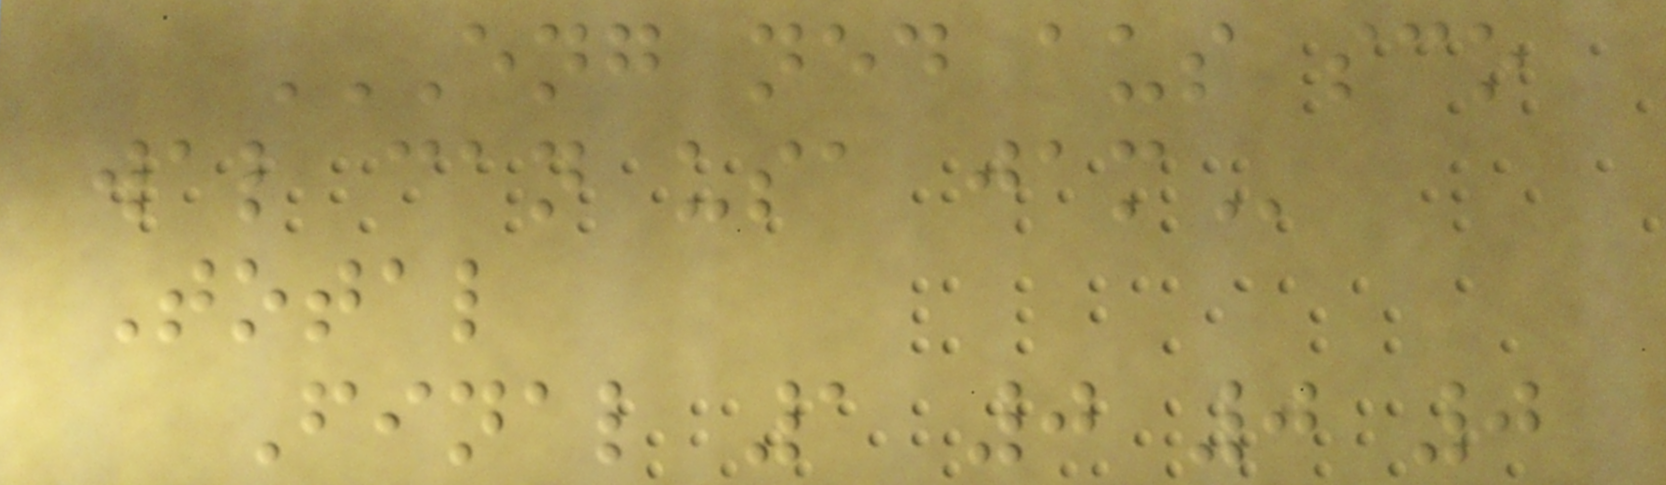ENG NED AUS SCO
WAL CAN USA JAM
Total
Final 1 0 0 0
